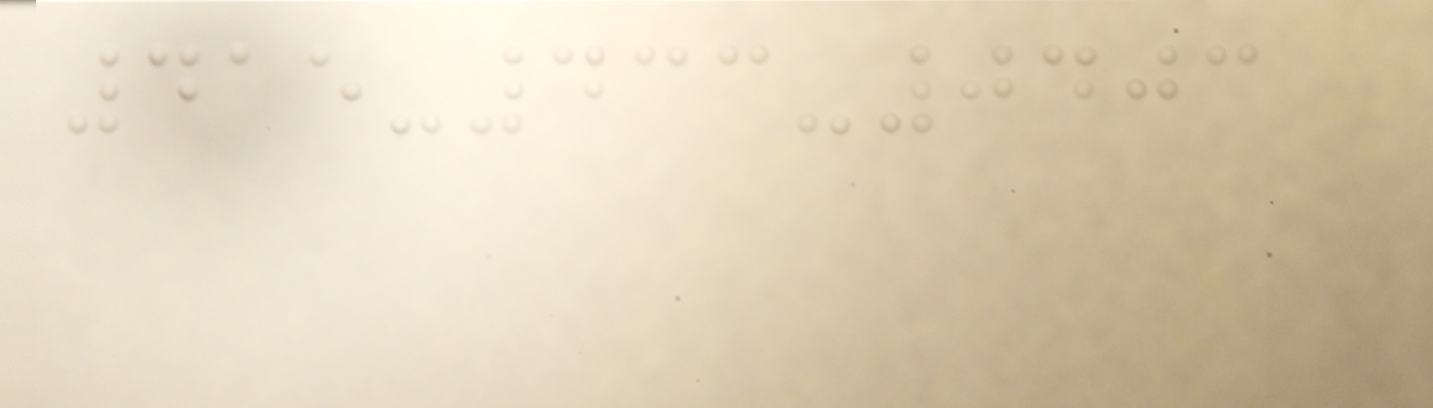415-433-0403
